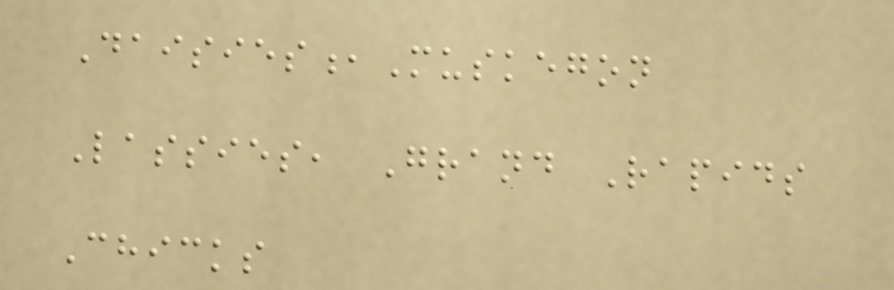Daisies,Muskegon
Lassies, Grand Rapids
Chicks
